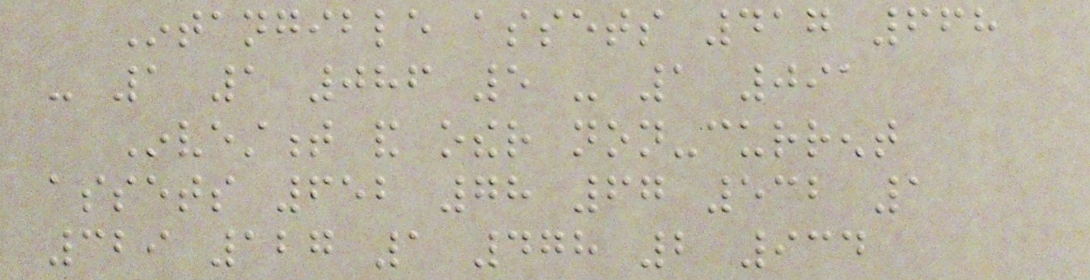Intangible assets 417 668
- 1 1 086 5 - 1 091
Investment and other non-current
assets 652 78 67 532 1
329 127 1 478 2 934
